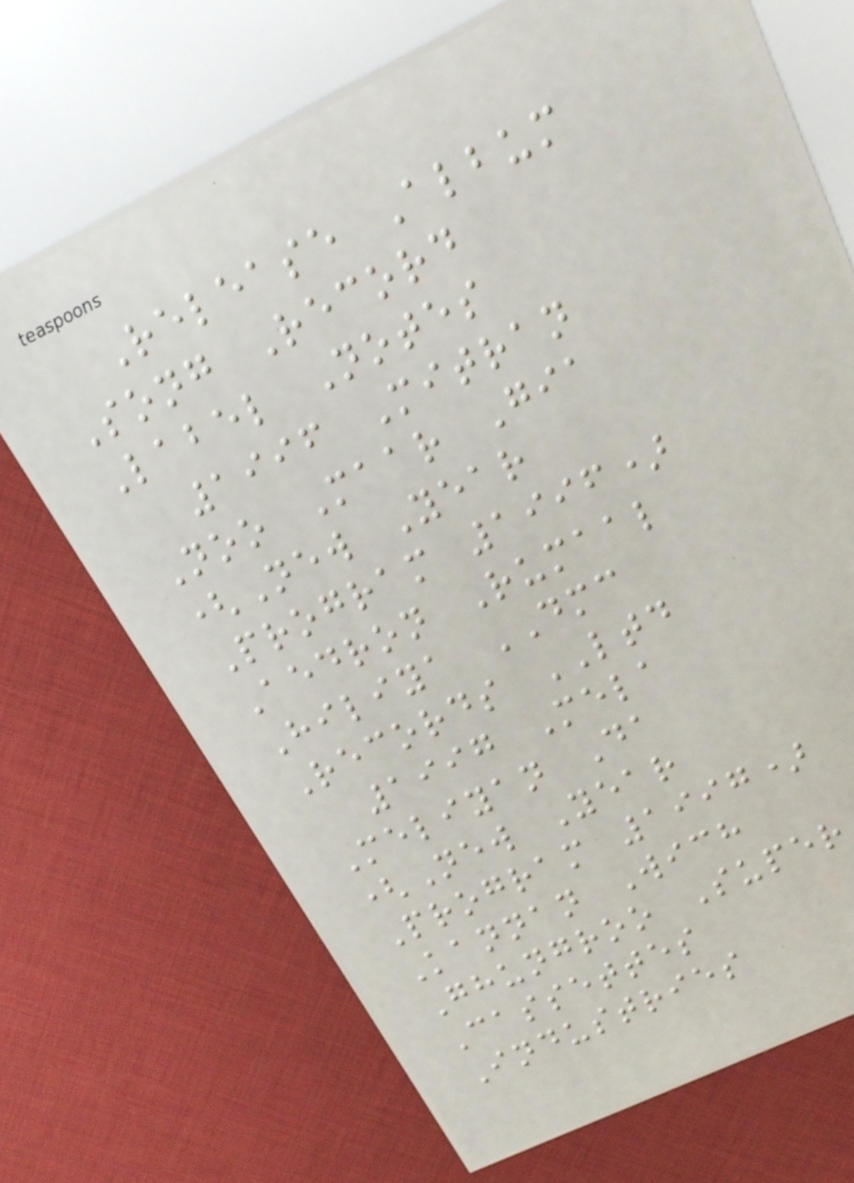Release Album
Song Record
Label Notes
1996 Mitran
Noo Maar Gia
(New Year
Program 1996)
Aedron Rumaal
Hiliya DMC
Records LTD
1997 Mela
Meliyan Da
(New Year
Program 1997)
Kannan Wich
Ghungroo Super
Cassettes
Industries
